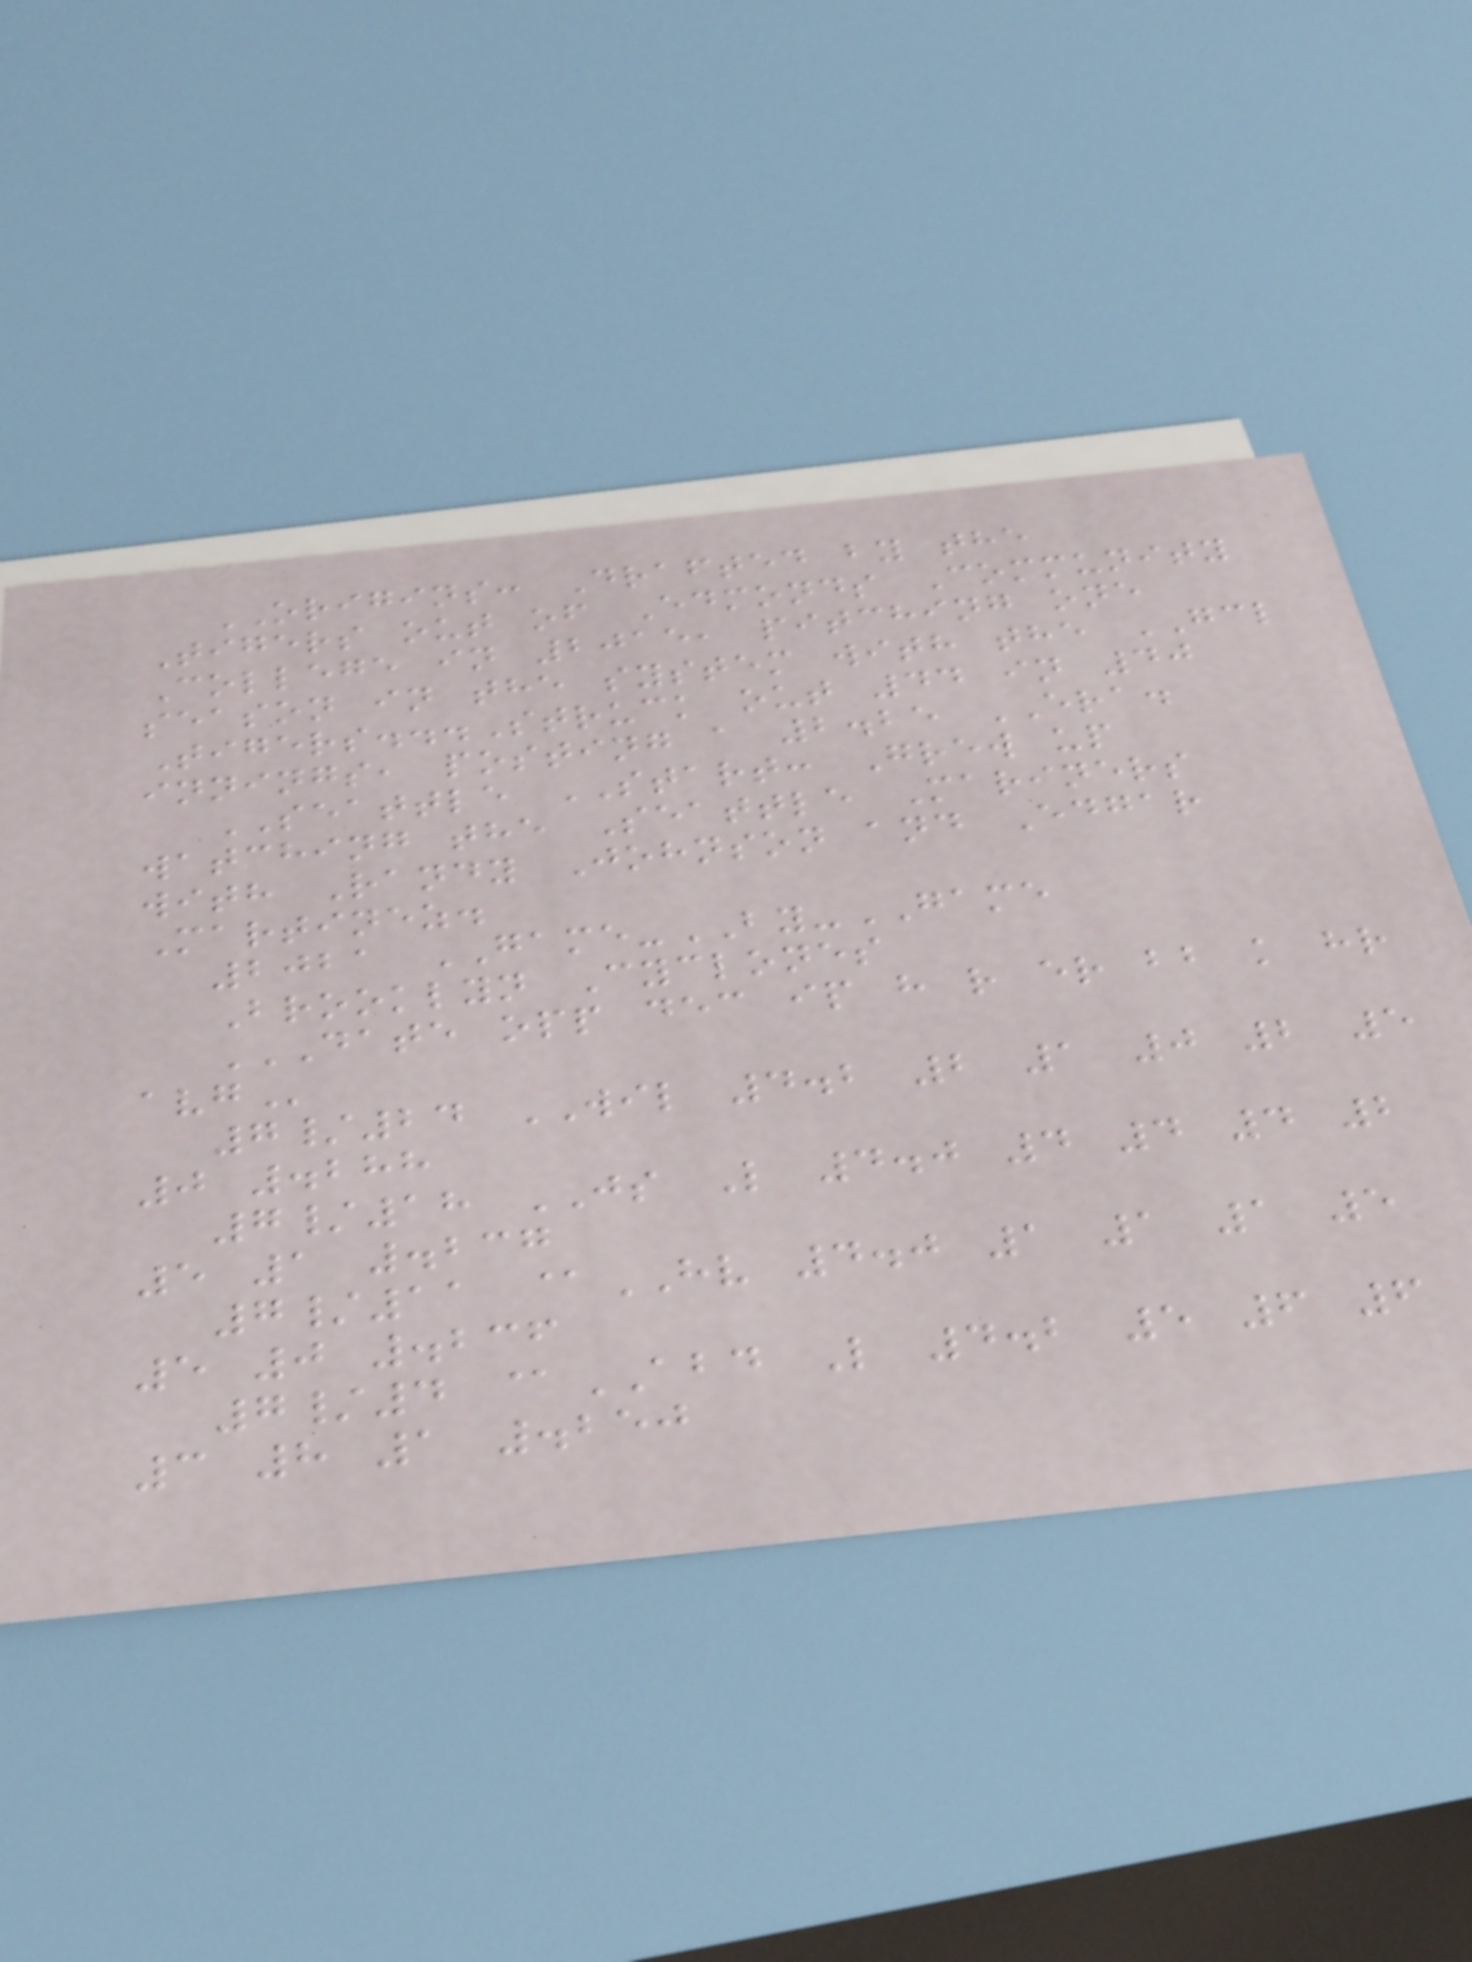ORIGINS: Drafted by the
Tigers out of Edmonds Community
College in 2015, pitching one
season in the system with the GCL
Tigers...Struck out 44 in 40
innings, posting a 2.25 ERA.
SEATTLE START: Grew up
watching the Seattle Mariners
with Randy Johnson and Edgar
Martinez.
2021 GAME-BY-GAME
Brooklyn Cyclones
DATE OPP DEC IP H R ER BB K HR
AVG
7/24 WIL 4.2 2 1 0 2 5
0 .288
7/18 JS L 4.0 4 4 4 2
5 1 .237
7/11 @HV 4.0 1 1 1 5
5 0 .236
7/4 @ABD L 4.2 5 6 6
3 8 1 .250
